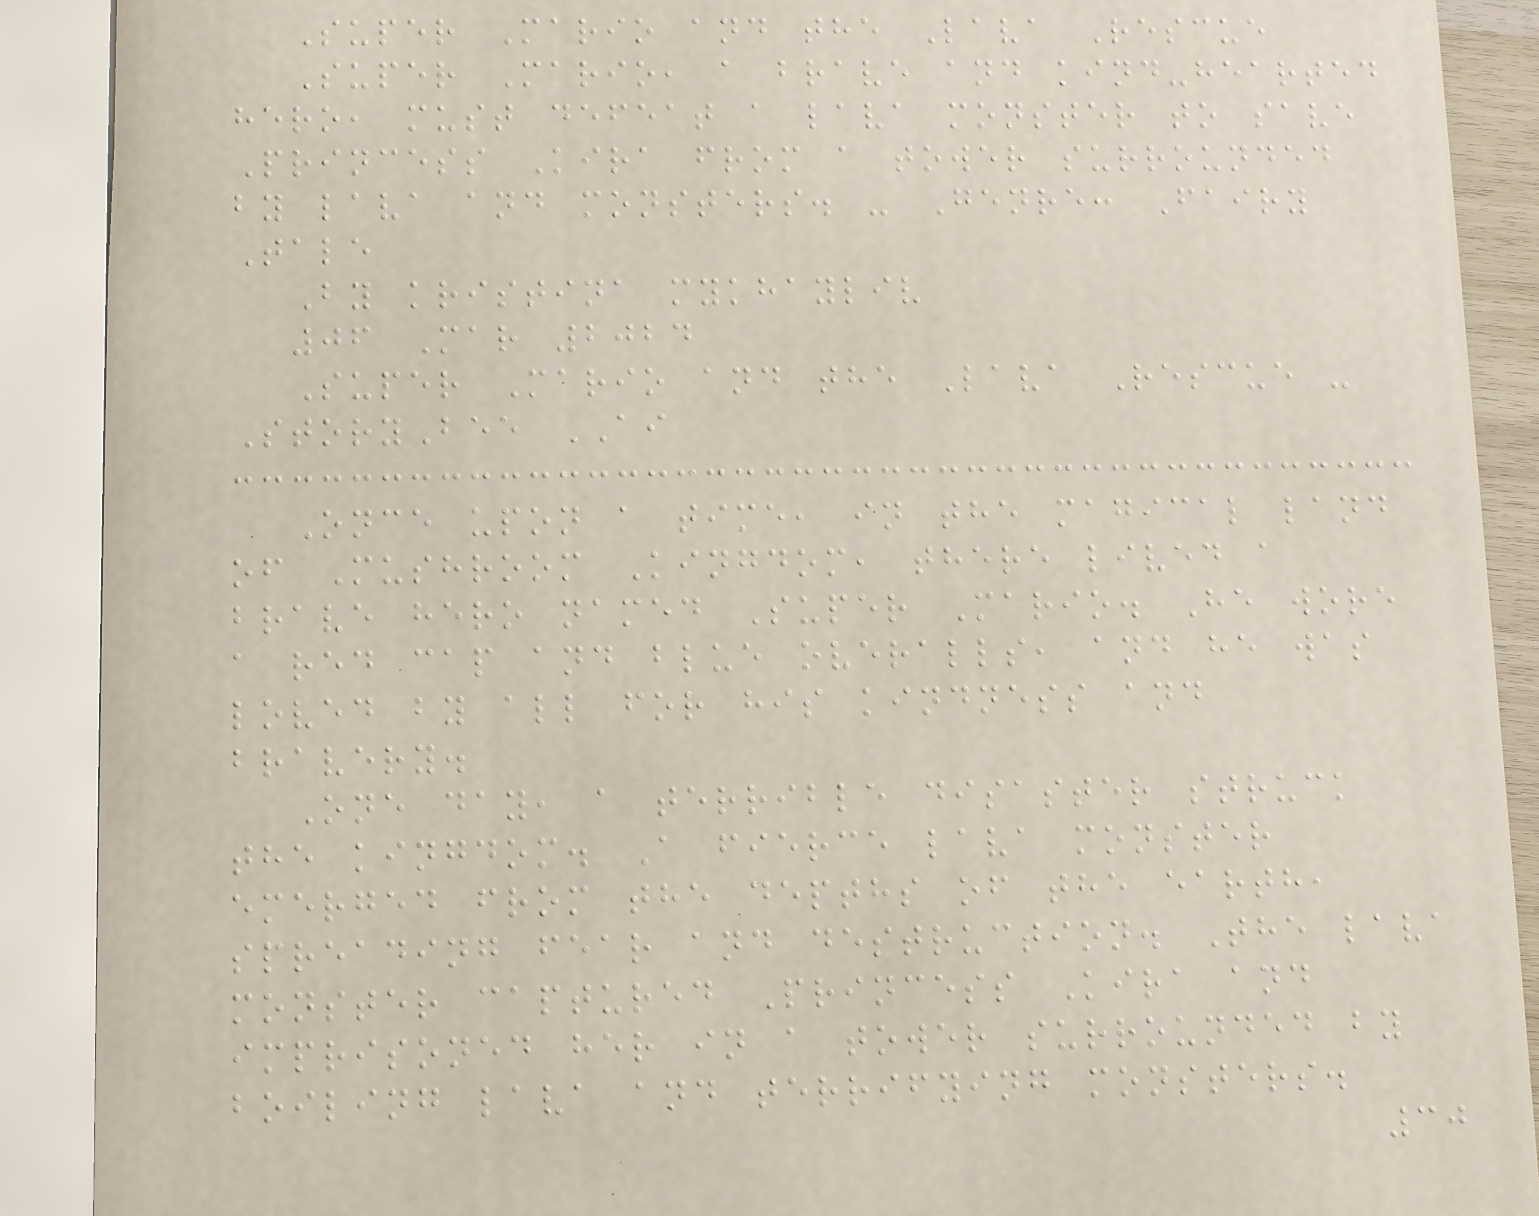Super Mario and the Lava Rescue
Super Mario, a brave and kind-hearted
hero, must defeat a lava monster to save
Princess Kira from a tower surrounded
by lava and monsters. - Genre: Fairy
Tale
By kristina mykhayliv
06 Mar 2024
Super Mario and the Lava Rescue -
StoryBee AI
Once upon a time, in the magical land
of Mushroom Kingdom, there lived a
brave hero named Super Mario. He wore
a red cap and blue overalls, and he was
loved by all for his kindness and
bravery.
One day, a terrible disaster struck
the kingdom. A fierce lava monster
emerged from the depths of the earth,
spreading fear and destruction. The lava
monster captured Princess Kira and
imprisoned her in a tower surrounded by
boiling lava and terrifying monsters.
30
